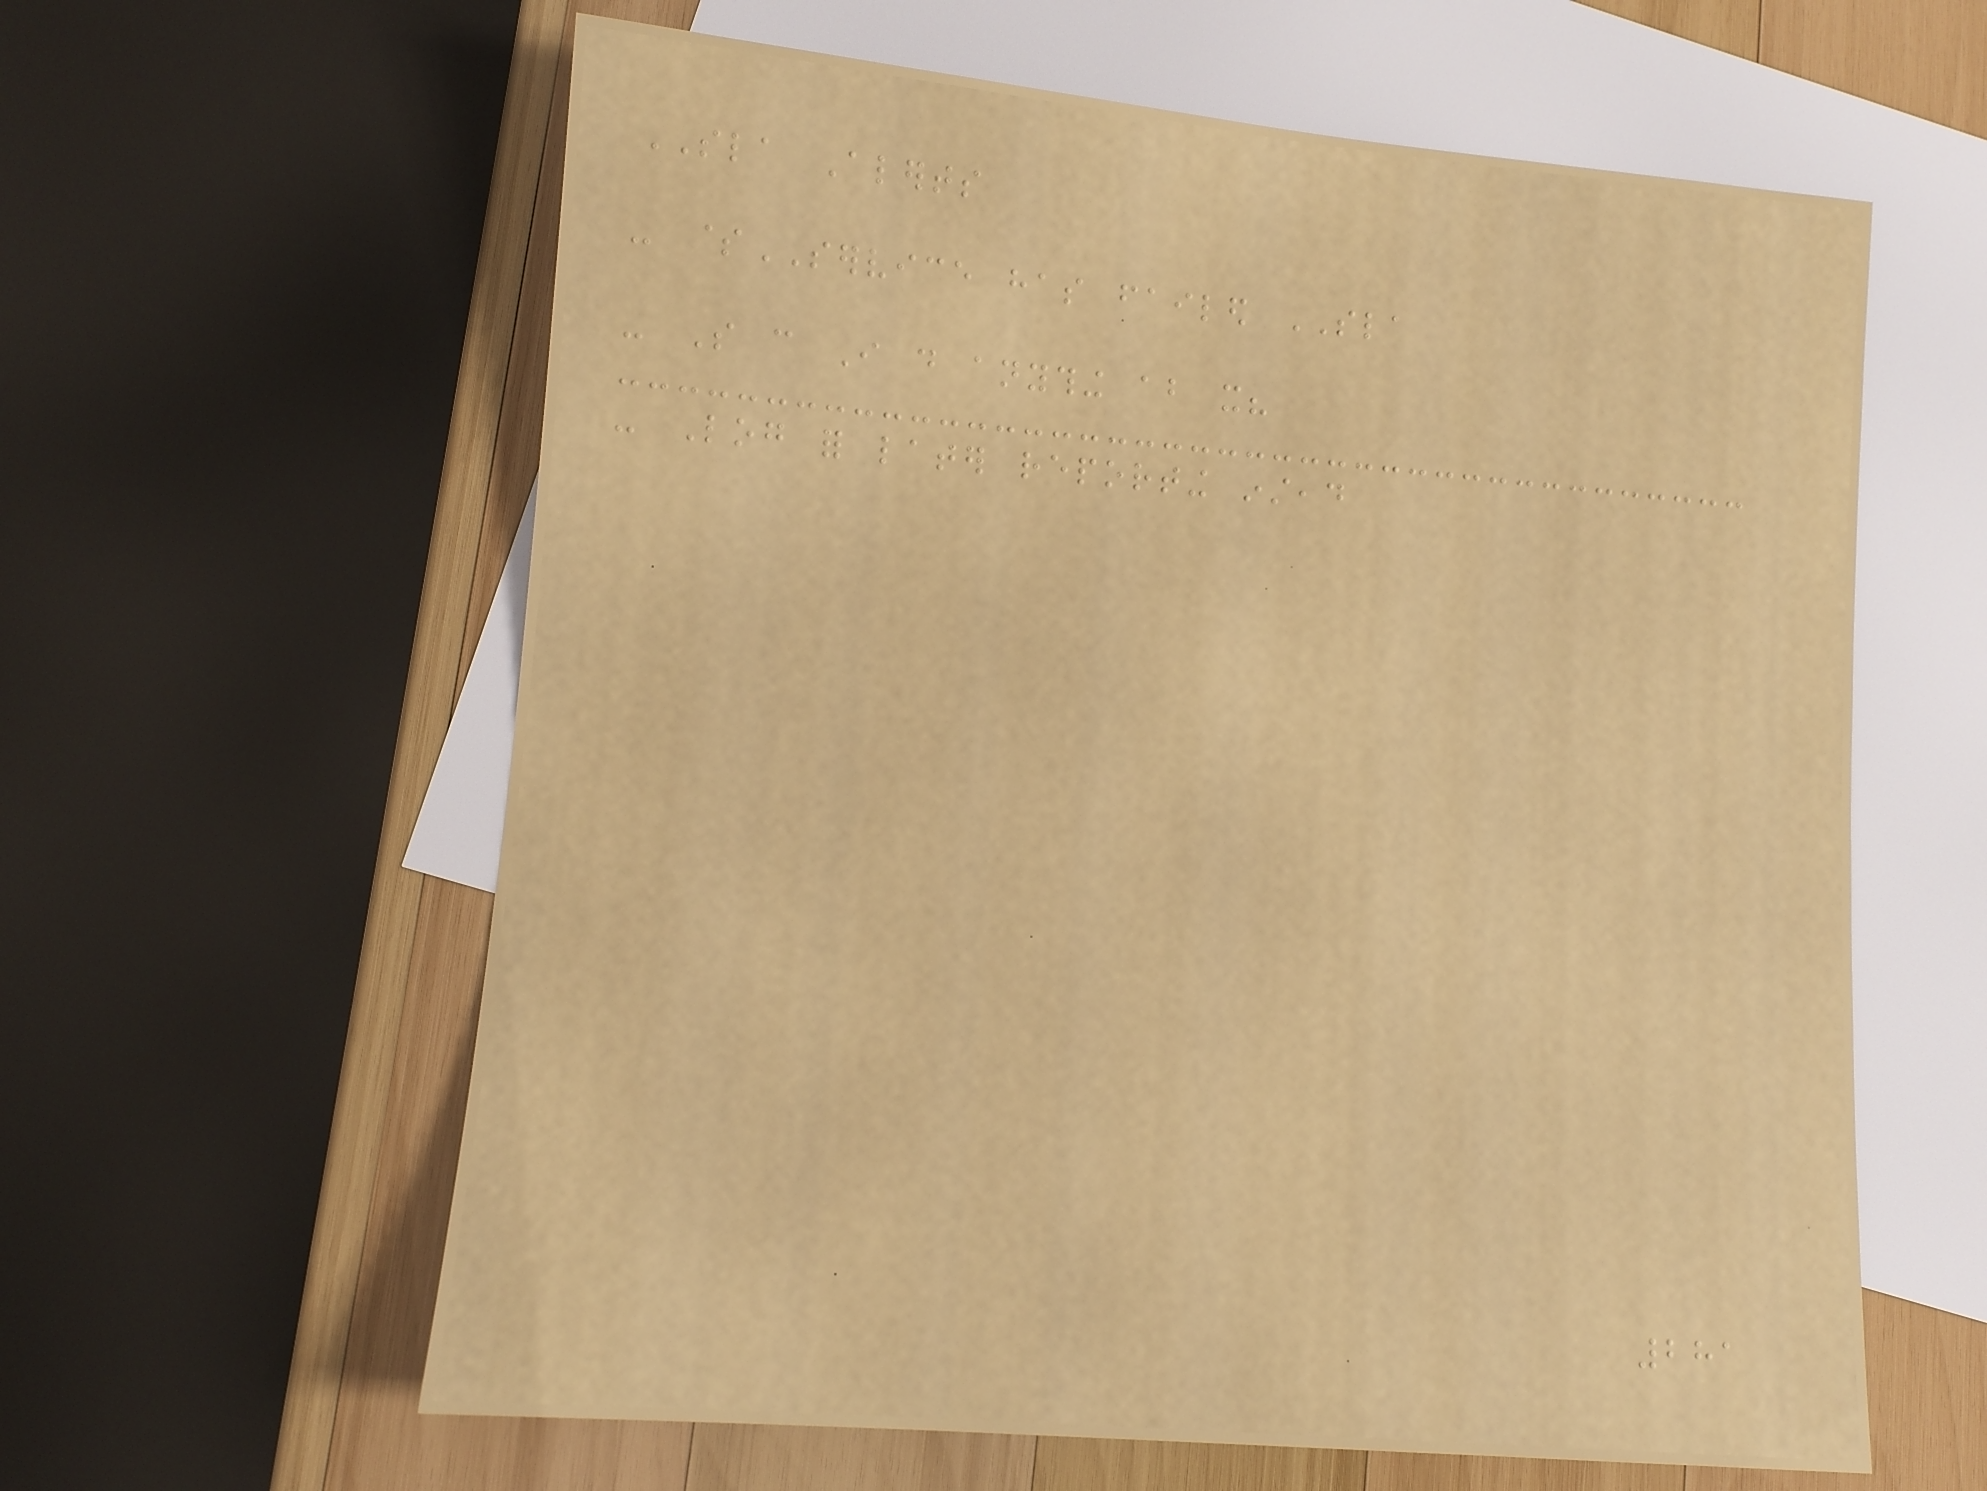SLA Alerts
- $SERVICE has failed SLA
- So can I do anything about it?
- Log for later reporting instead
281
